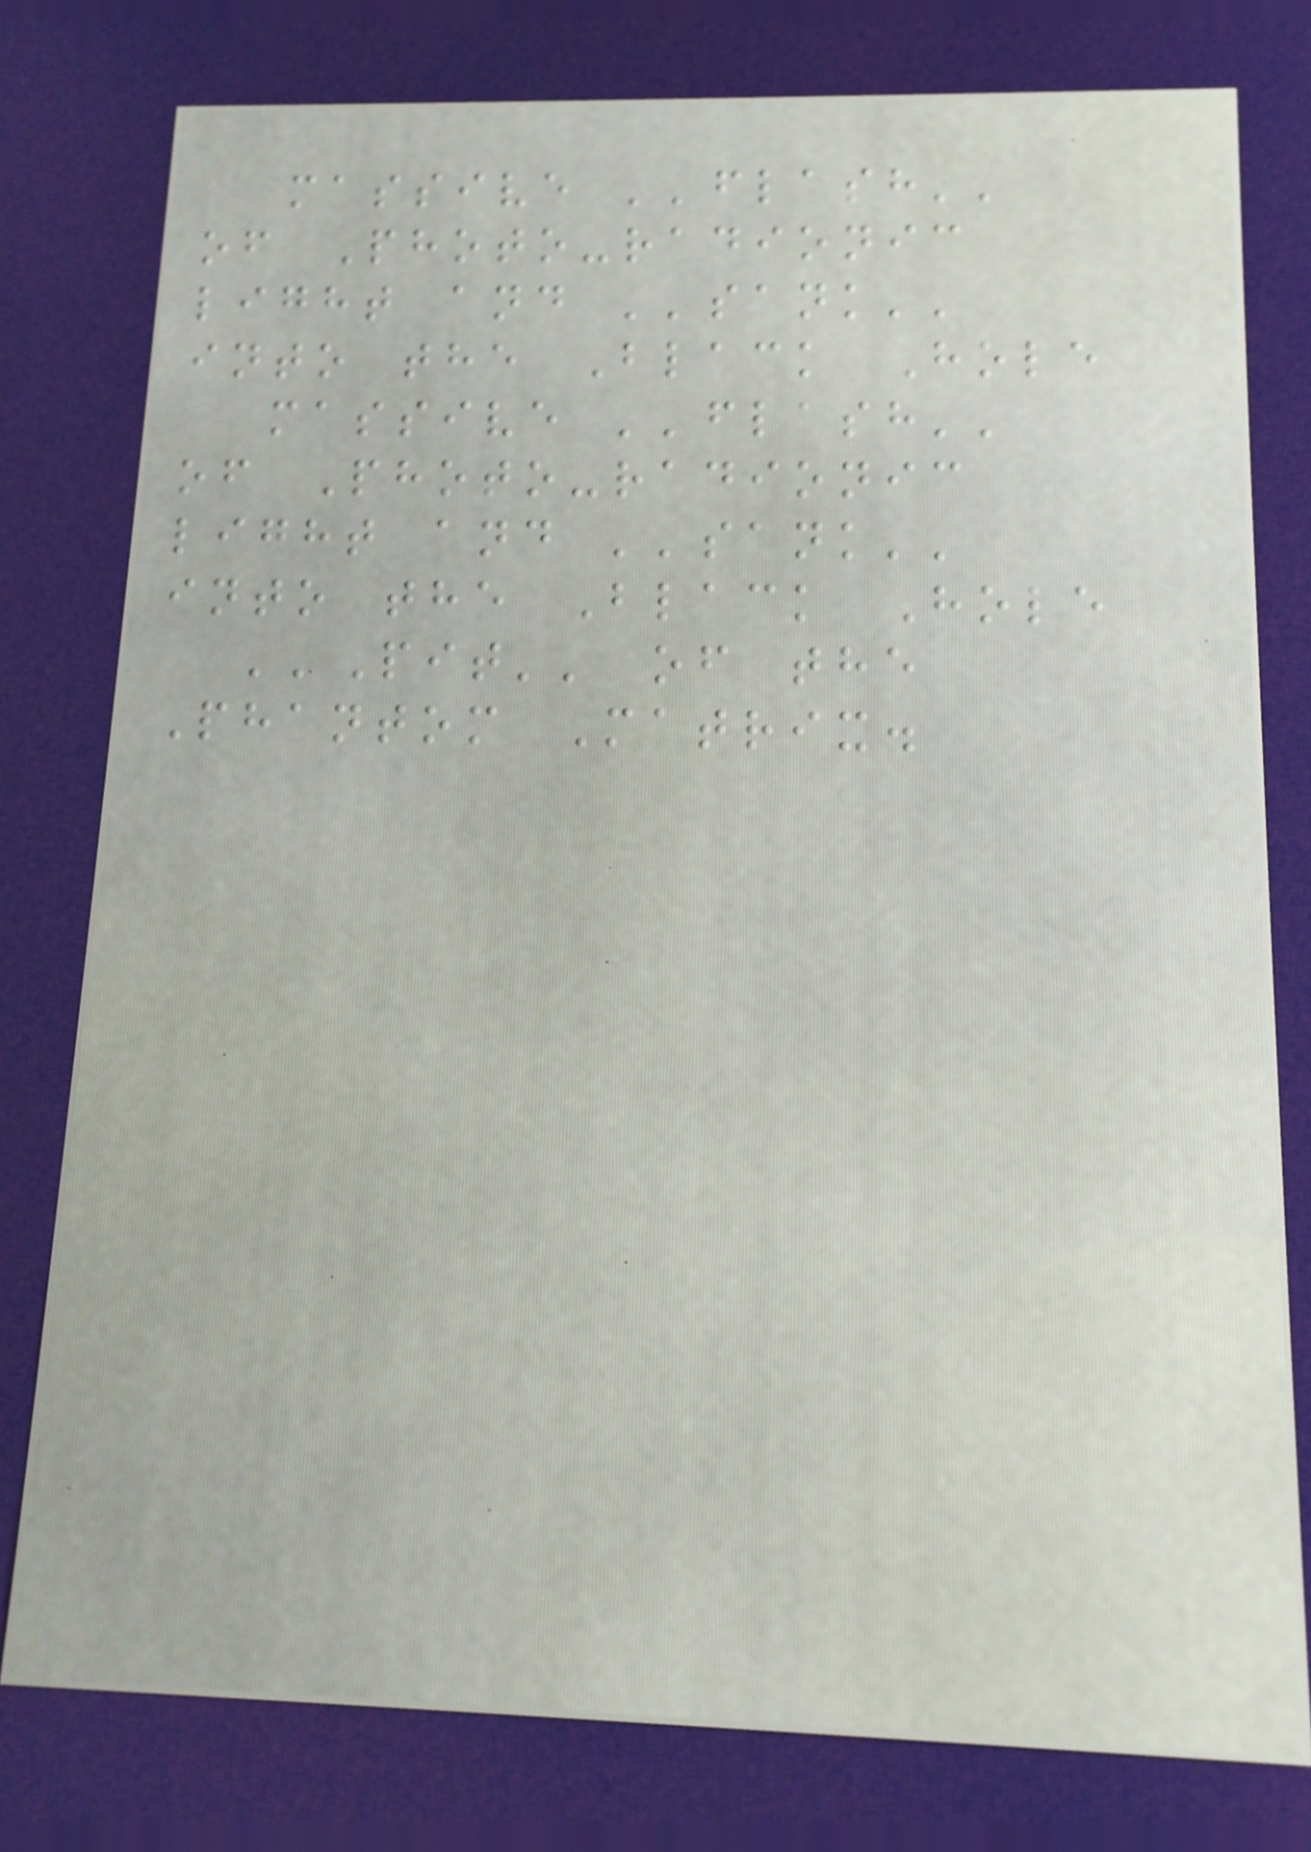massive ''flash''
of Photo-radionic
light and ''sank''
into the Black Hole
massive ''flash''
of Photo-radionic
light and ''sank''
into the Black Hole
''Pit'' of the
Phantom Matrix.
